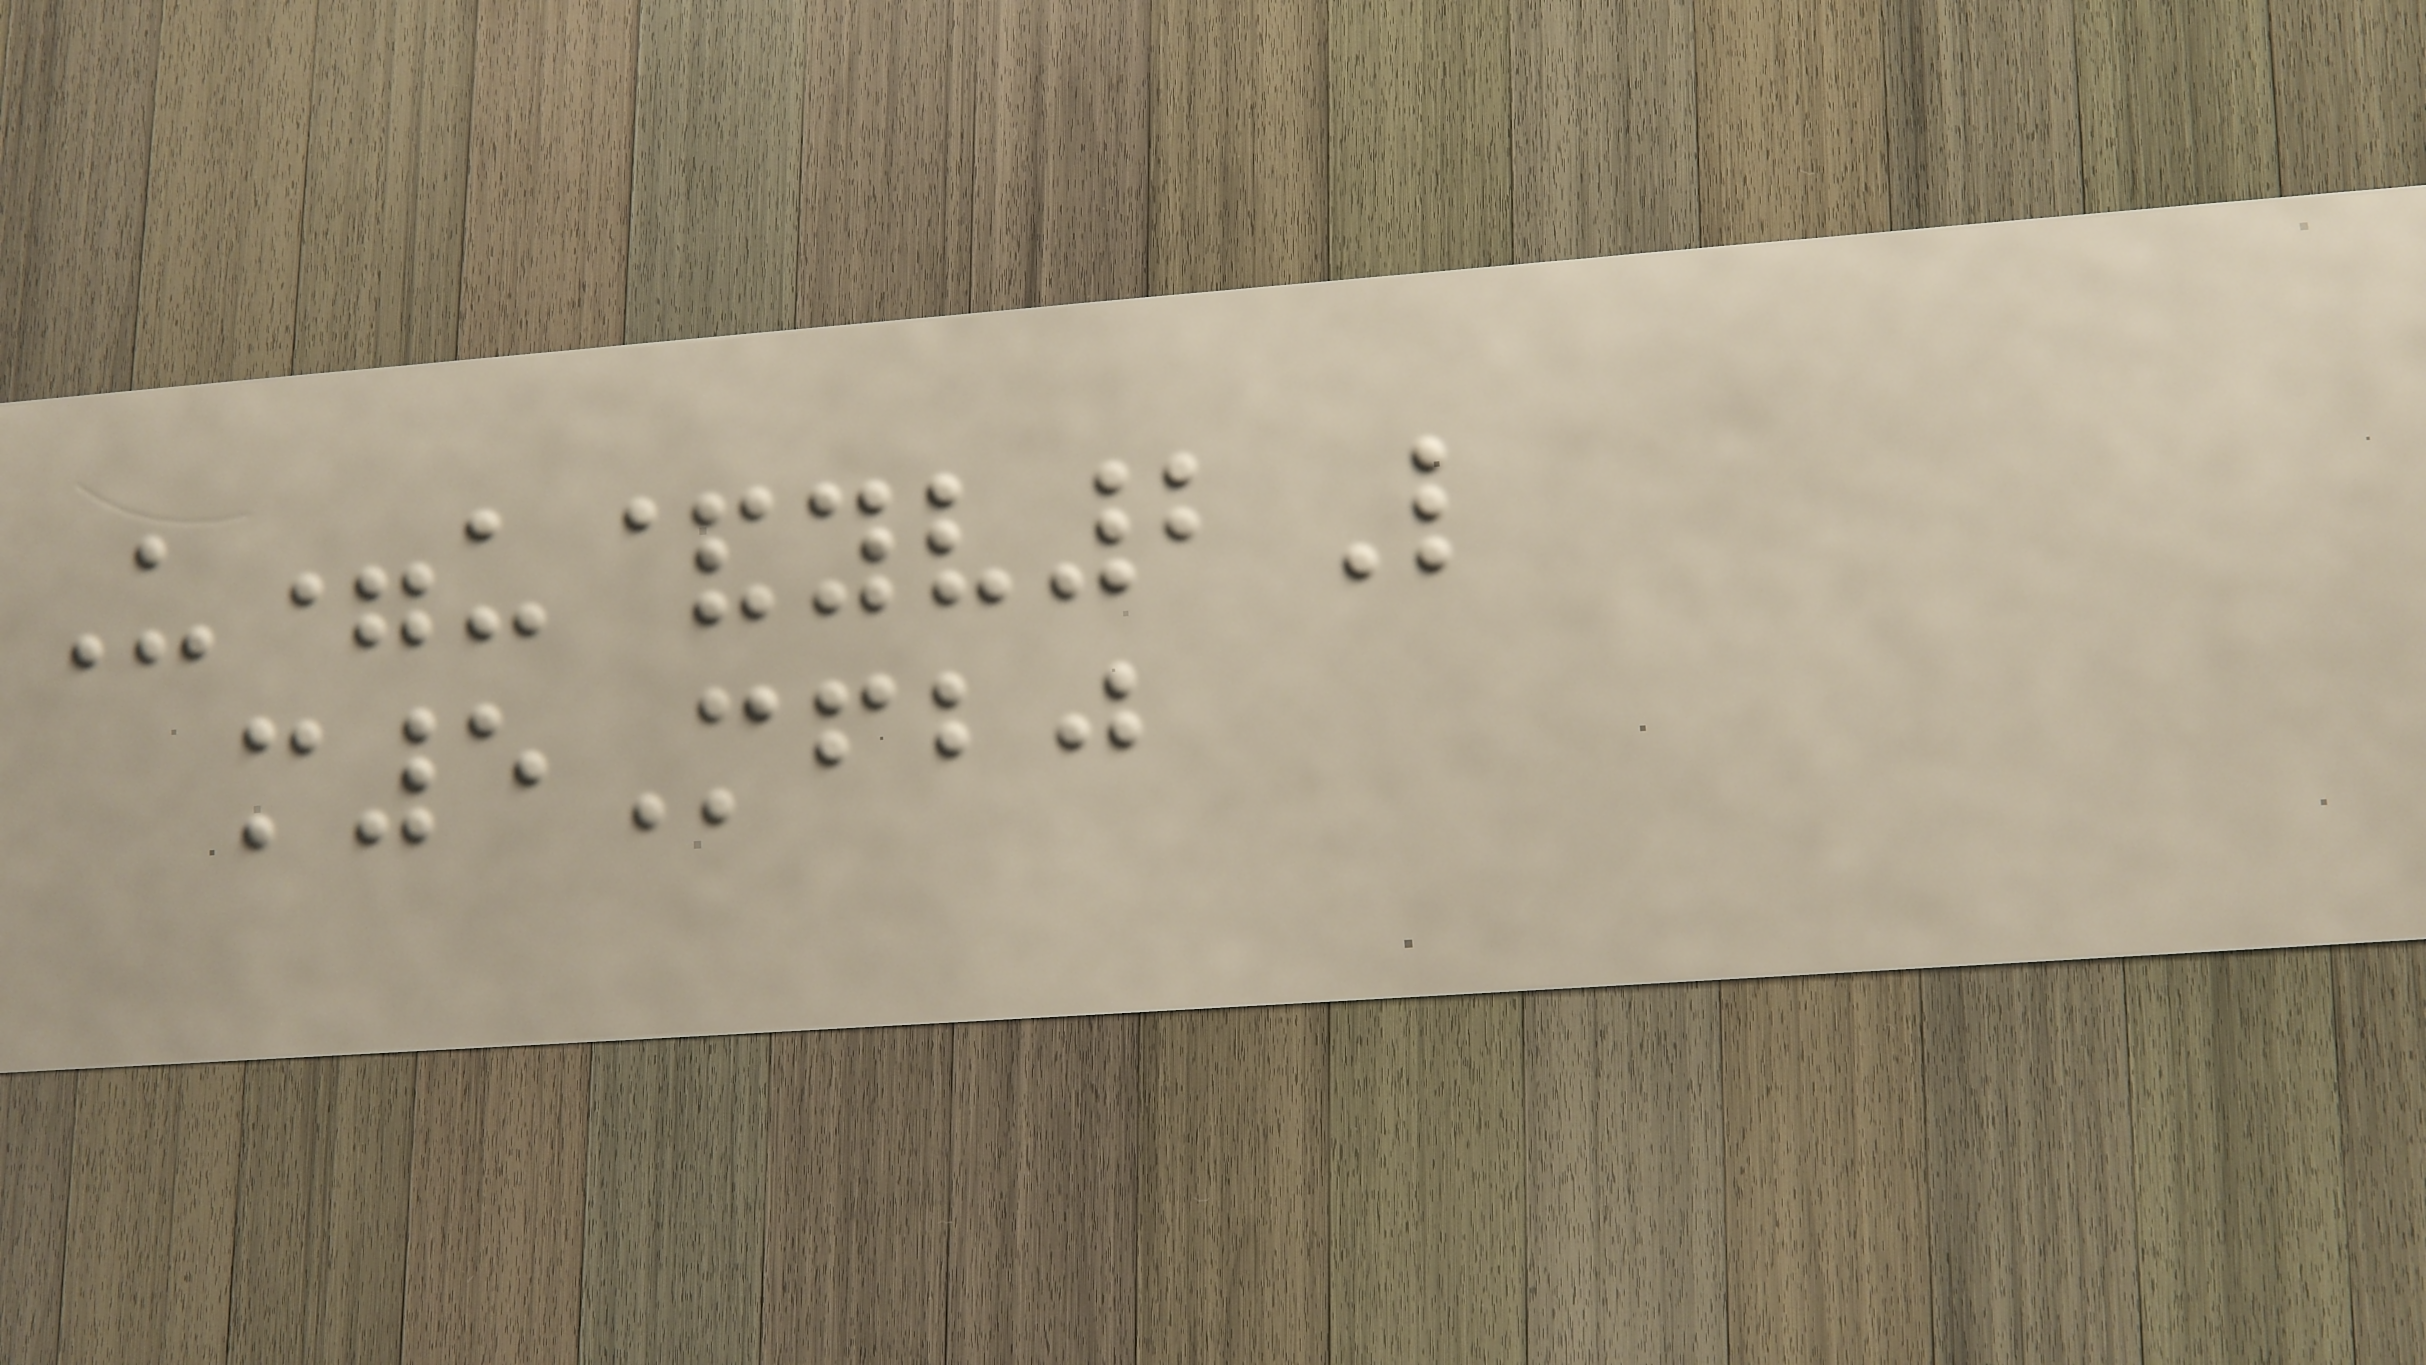U=u&yv2L
m5Mfbj
